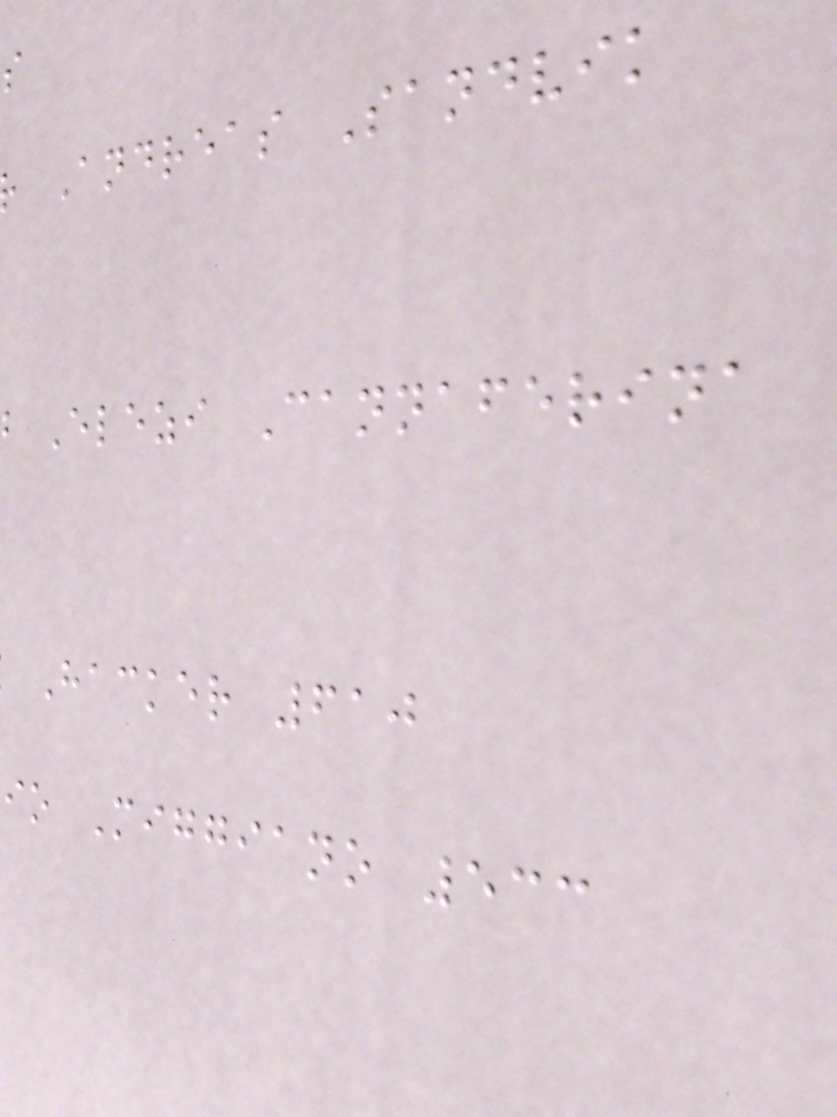Andreas Sandvik
Elezi Cannaferina
Hacker 610
io Miggiano 533
